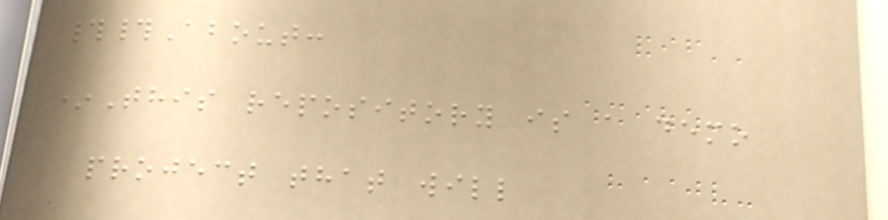##About:
*This repository is a demo
project that will
